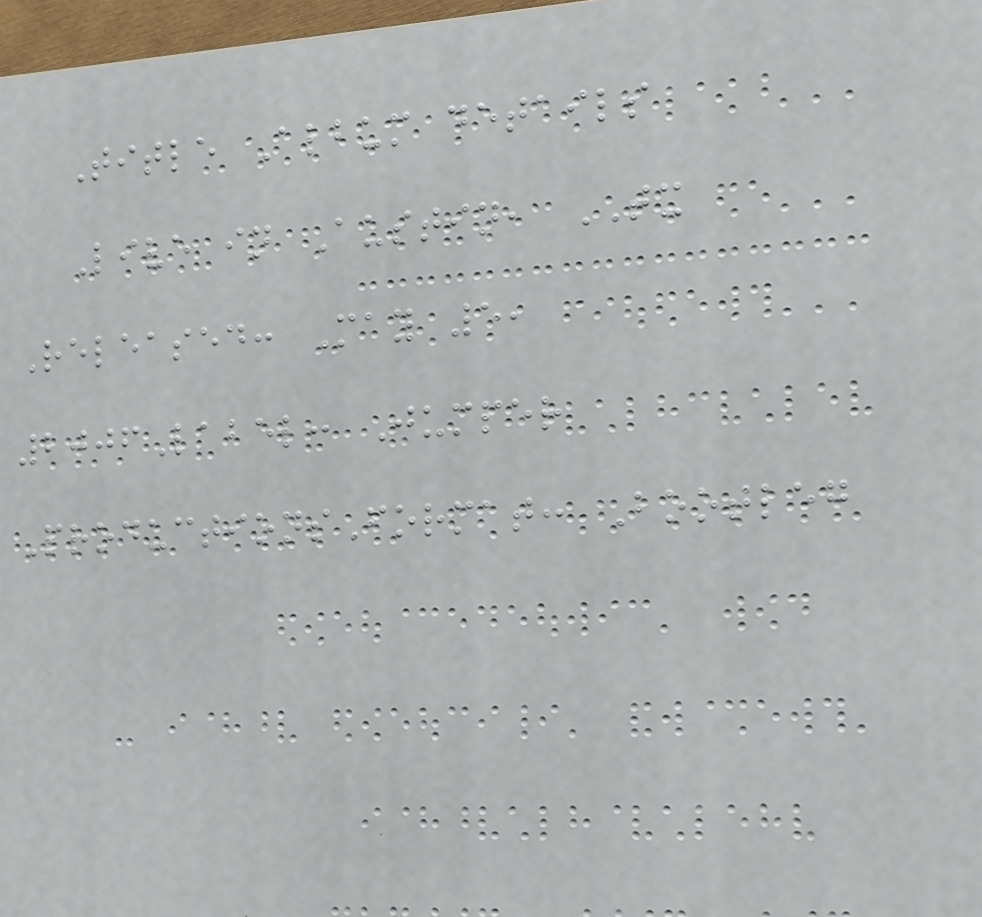Title Album details
Live in Austin, TX
Released: May 5,
2006Label: Jumper
ProductionsFormat: Bootleg
